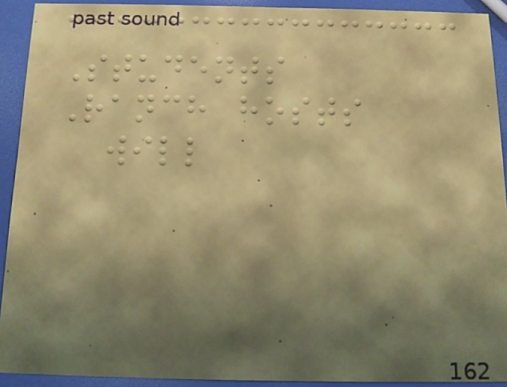Students
Ranch hosts
will
